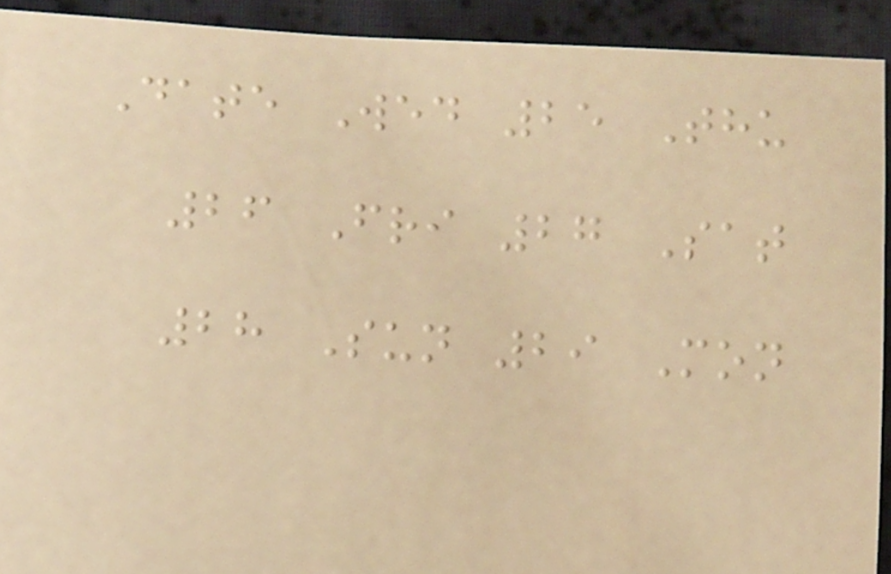Date Wed 25 Thu
26 Fri 27 Sat
28 Sun 29 Mon
